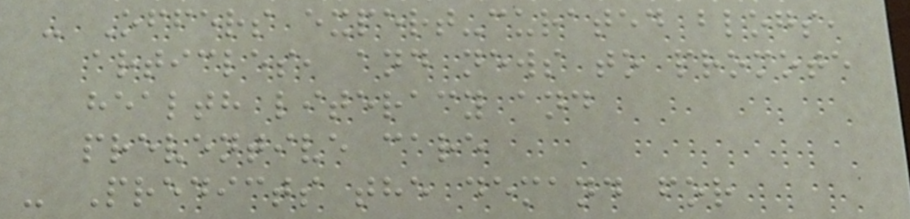- Offers expert-curated blogs,
articles, and news to promote
health literacy and
preventive care
- Predicts the demand for
